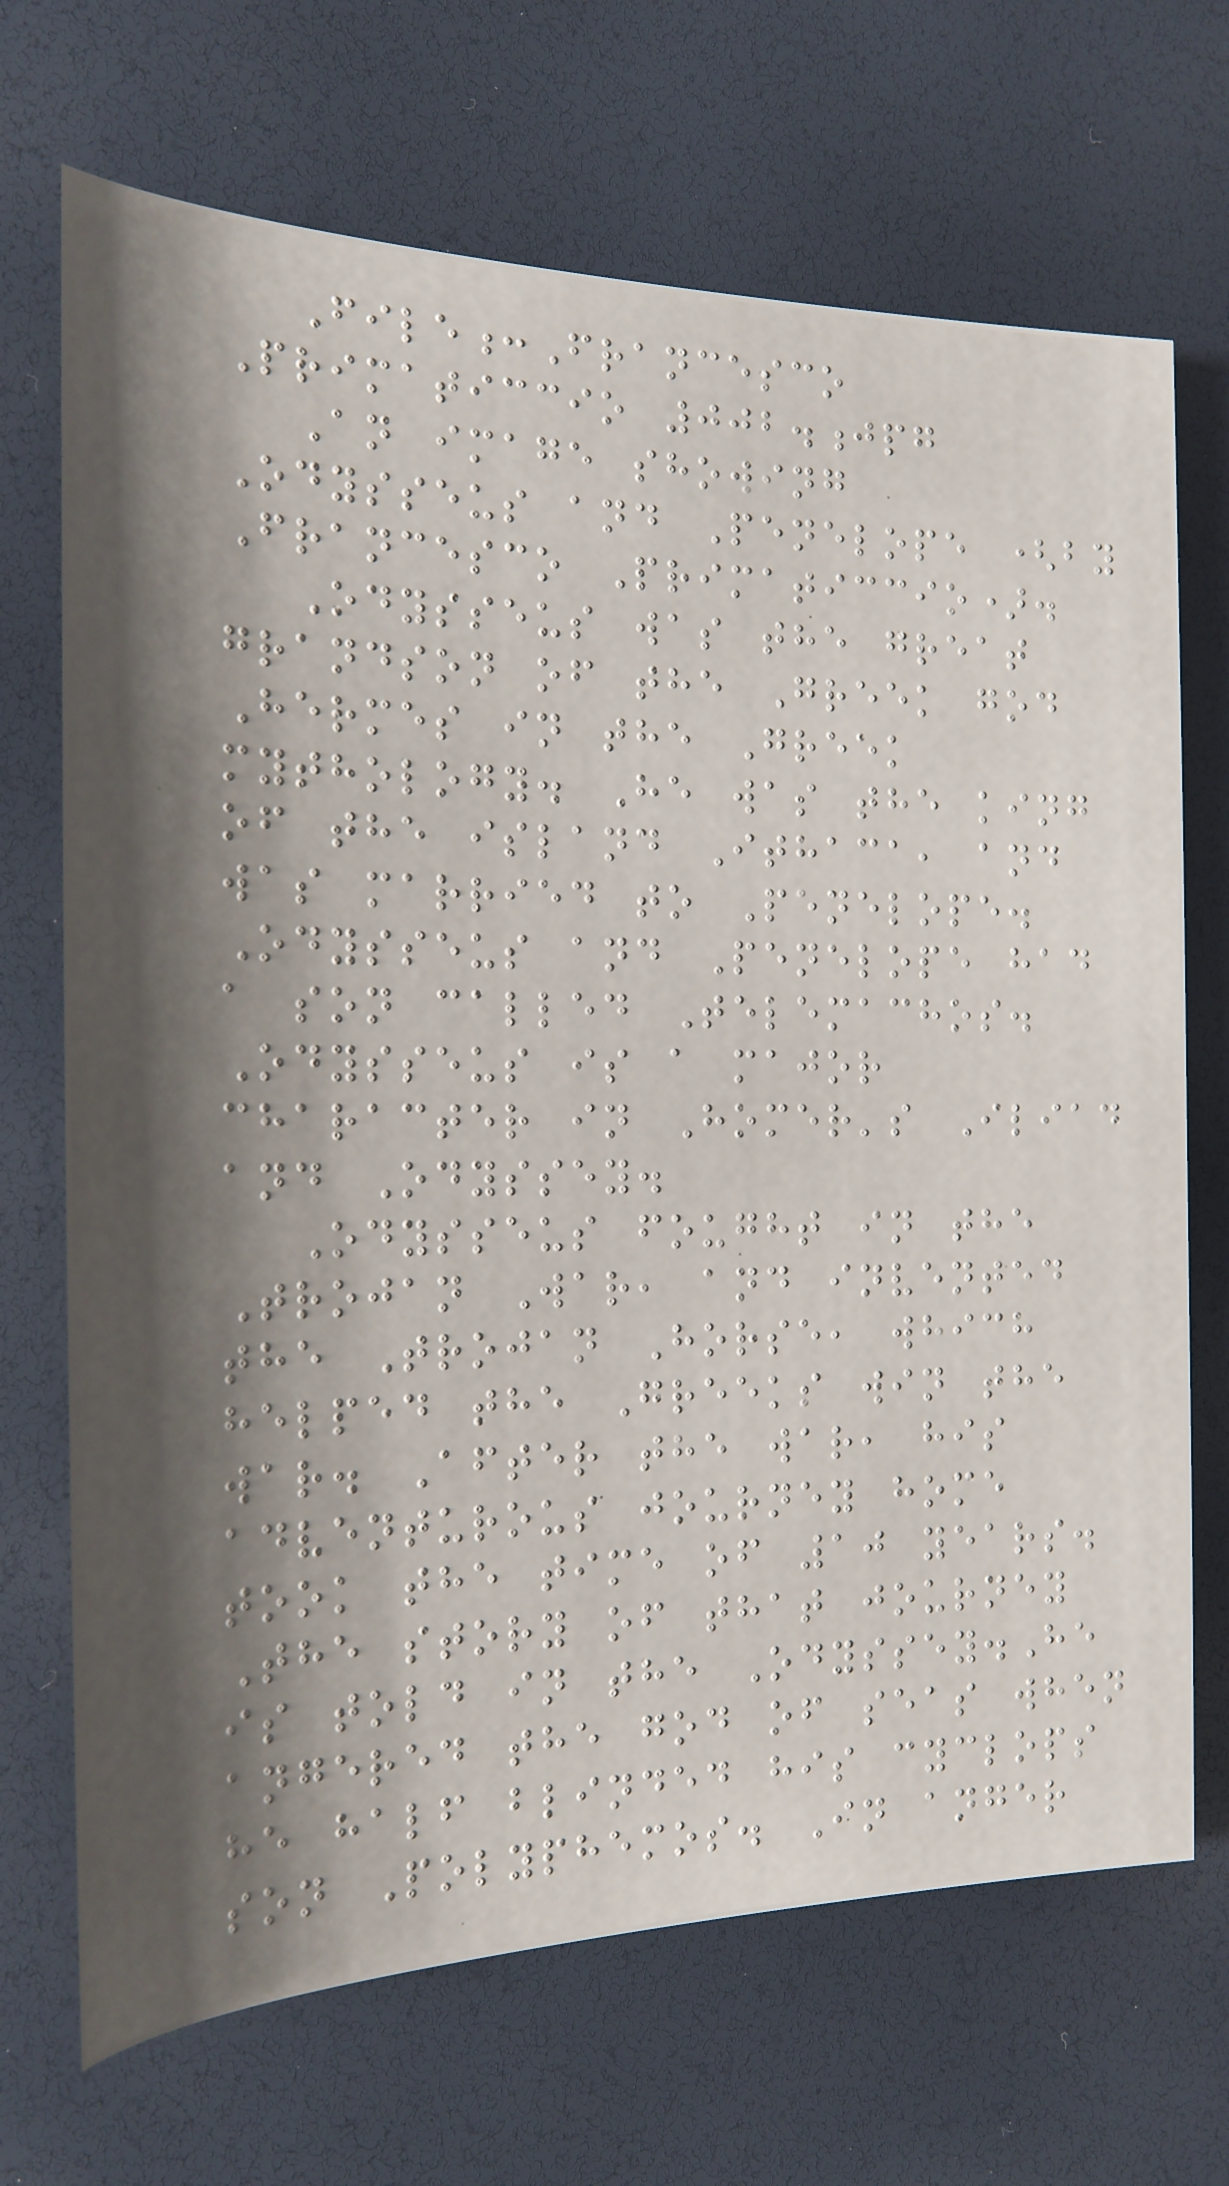File:Francesco
Primaticcio 002.jpg
An image showing
Odysseus and Penelope (by
Francesco Primaticcio).
Odysseus was the great
grandson of the Greek god
Hermes in the Greek
mythology. He was the king
of the island Ithaca, and
was married to Penelope.
Odysseus and Penelope had
a son called Telemachos.
Odysseus is a major
character in Homer's Iliad
and Odyssey.
Odysseus fought in the
Trojan War, and invented
the Trojan Horse, which
helped the Greeks win the
war. After the war, his
adventurous journey home
took the time of 10 years.
The story of that journey
is told in the Odyssey.He
angered the god of seas when
he half blinded his cyclops
son Polyphemos. In anger
